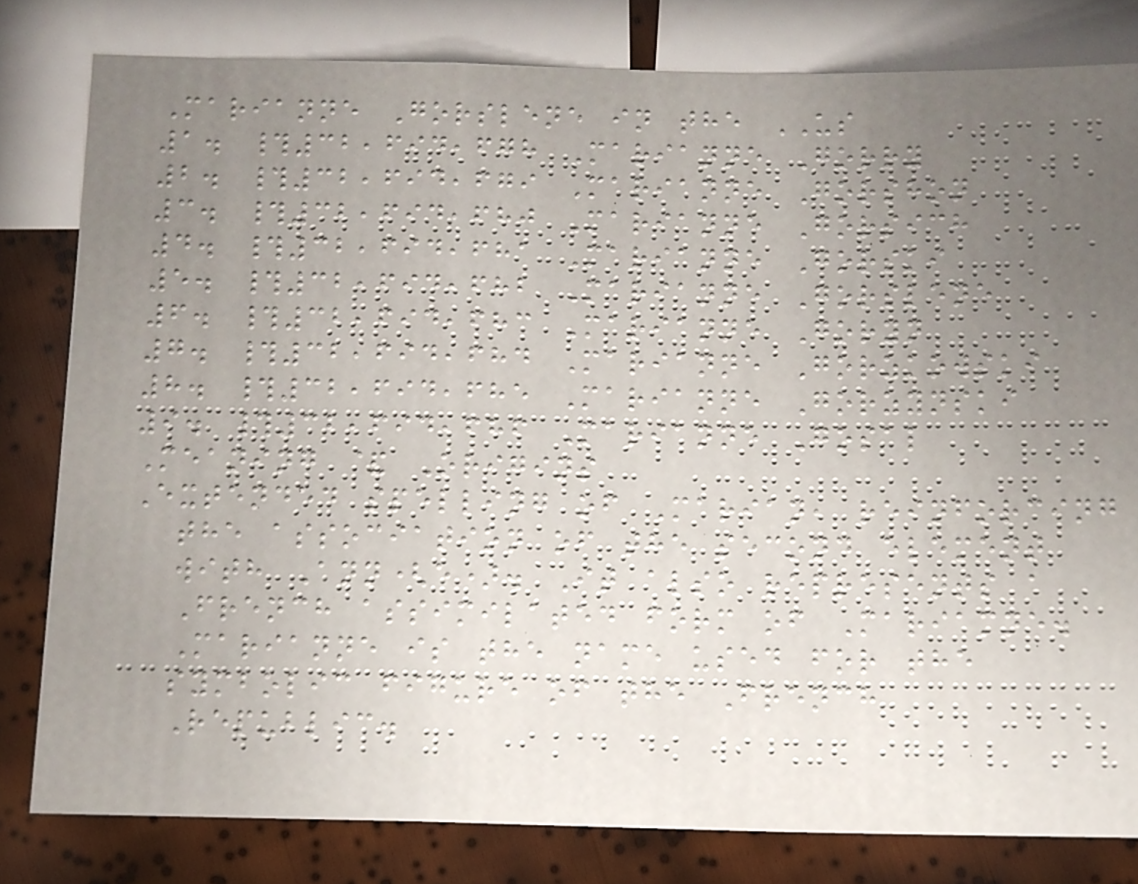Marianne Gorslene in the US
1. #32,694,678 Marianne Gorry
2. #32,694,679 Marianne Gorshon
3. #32,694,680 Marianne Gorsich
4. #32,694,681 Marianne Gorski
5. #32,694,682 Marianne Gorslene
6. #32,694,683 Marianne Goryn
7. #32,694,684 Marianne Gorzkowski
8. #32,694,685 Marianne Gorzynski
9. #32,694,686 Marianne Gosal
Meaning & Origins
Extended spelling of Marian, reinforcing
the association of the second element
with Ann(e). It also represents a
French assimilated form of Mariamne.
Marianne is the name used for the
symbolic figure of the French
Republic.
